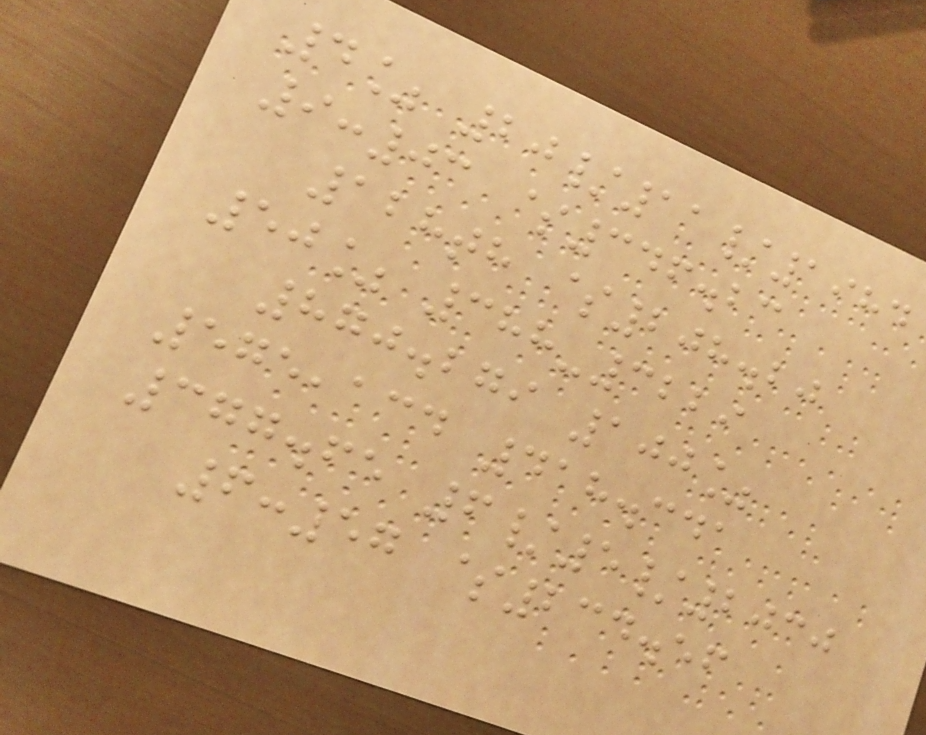4% 20/11/1984
9:03 $346.23
128th $208.20
50% 388-3229
870.279 100%
575,134 418.341
377.65 6/5/2030
6:57 $234.56
